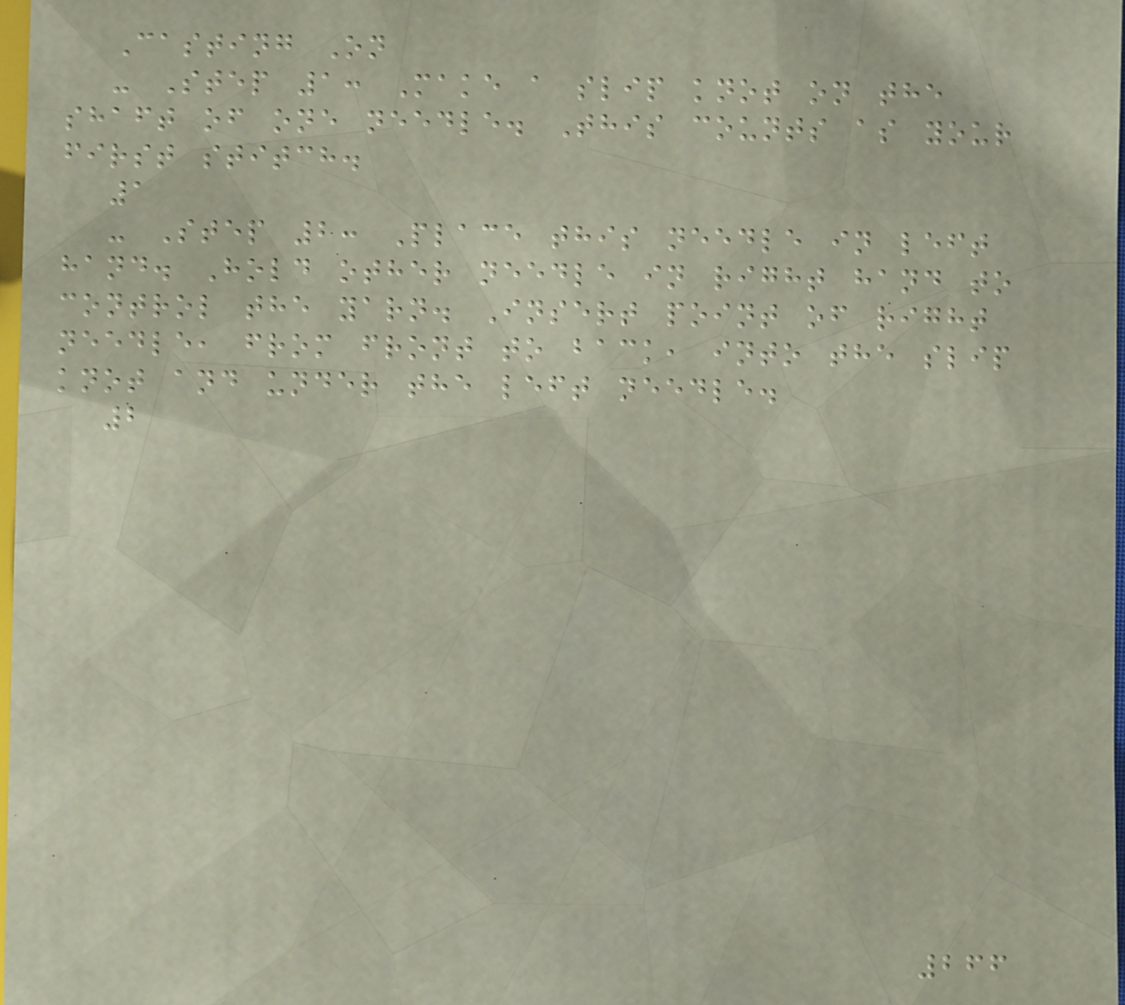Casting On
- Step 1: Make a slip knot on the
shaft of one needle. This counts as your
first stitch.
1
- Step 2: Place this needle in left
hand. Hold other needle in right hand to
control the yarn. Insert point of right
needle, from front to back, into the slip
knot and under the left needle.
2
266
